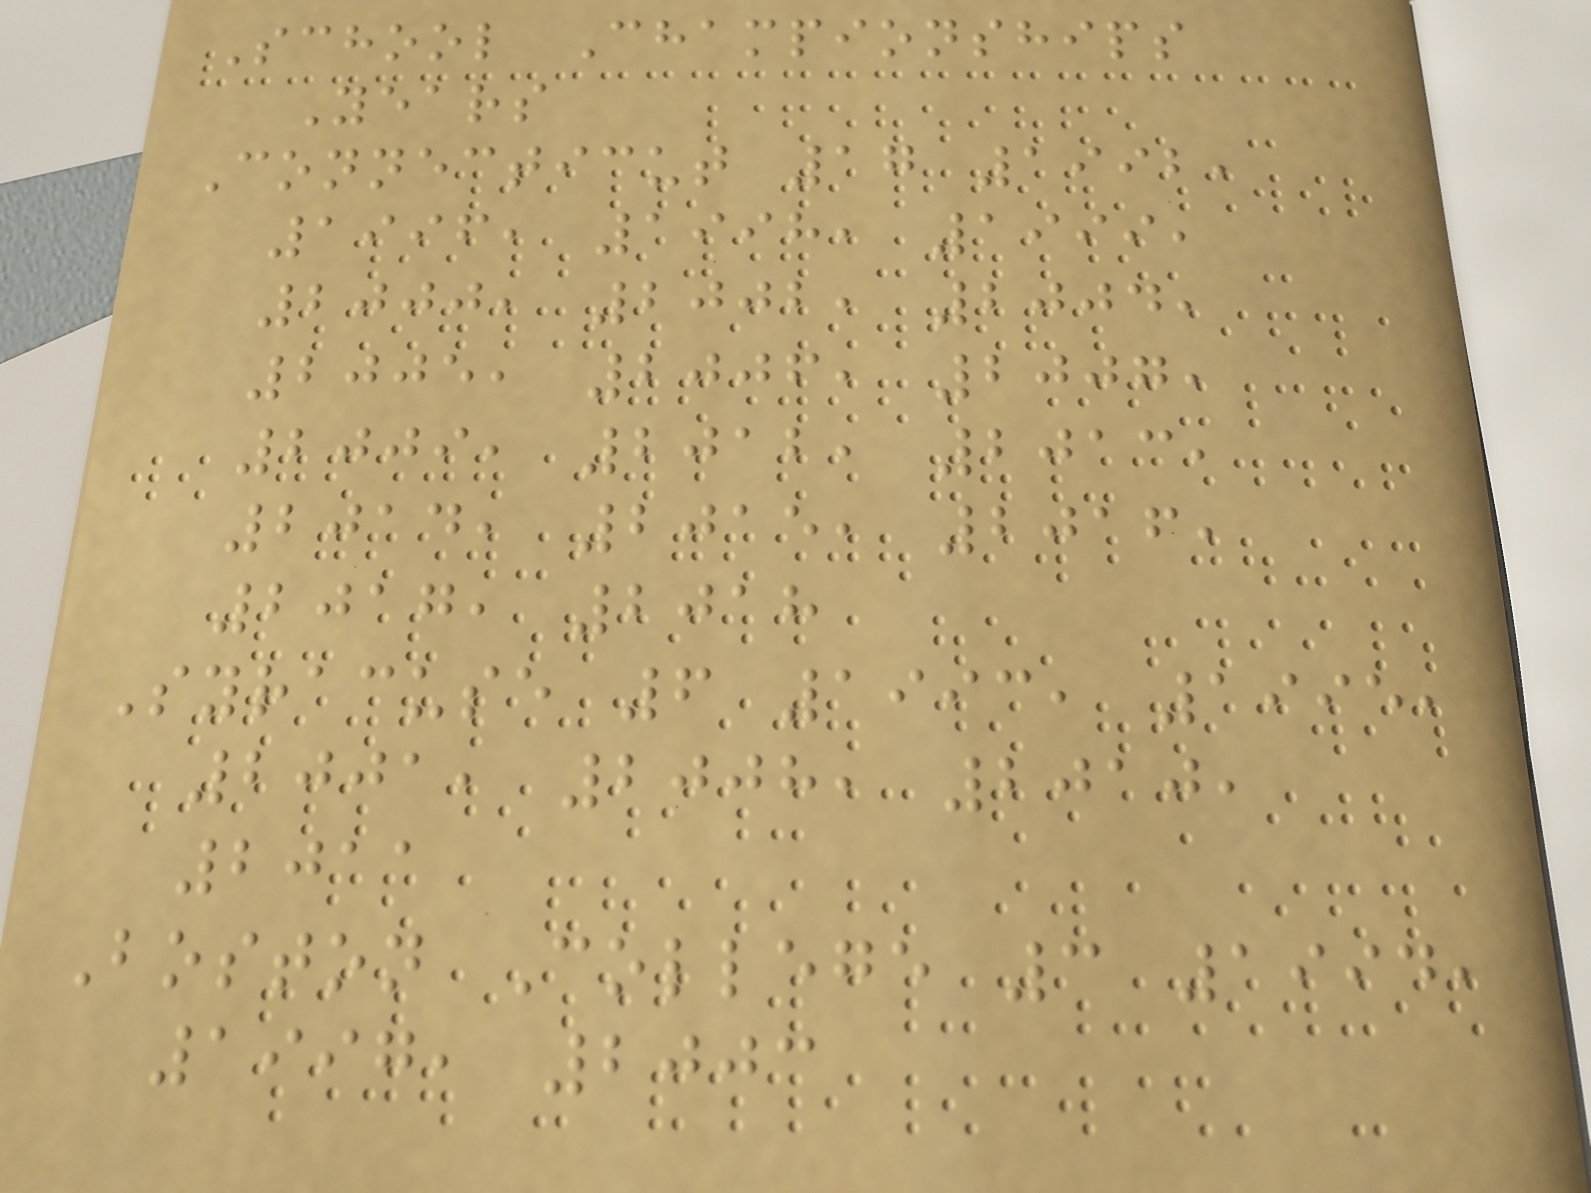School Championships
Years
Connecticut 17 1992,
1996, 1998, 1999,
2000, 2002, 2004,
2005, 2006, 2007,
2009, 2012, 2013,
2014, 2015, 2016,
2017, 2018
Syracuse 6 1993, 1995,
2001, 2008, 2010,
2011
Boston College 3 1994,
1997, 2003
